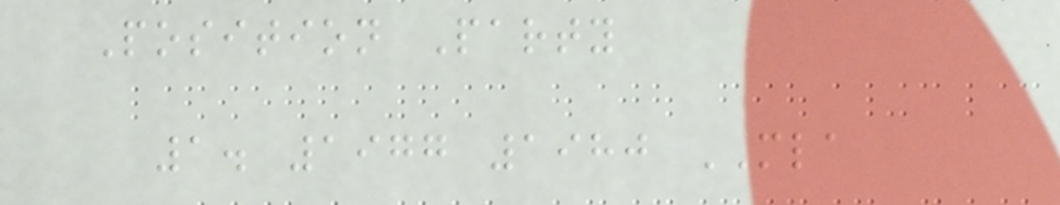Position Party
1. 1977 1980 MLA
